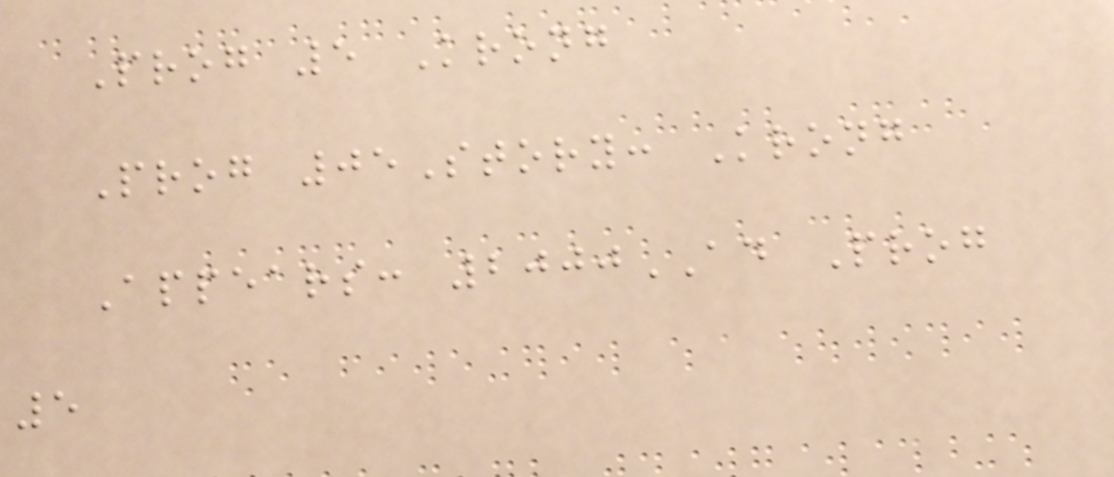Prog 5 Krong
Prog 05Story: Krong
Appears: 2000AD Prog
5
